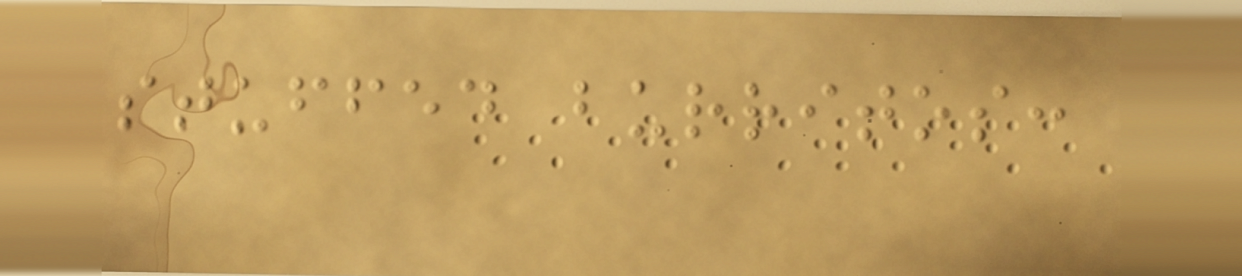stuffed burritos:
